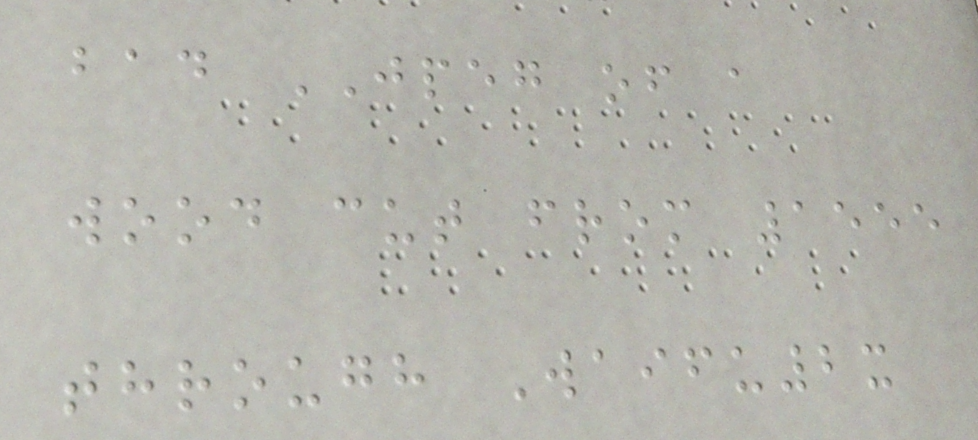bad JPEG of a
wood cut from 1555
through Waifu2x
